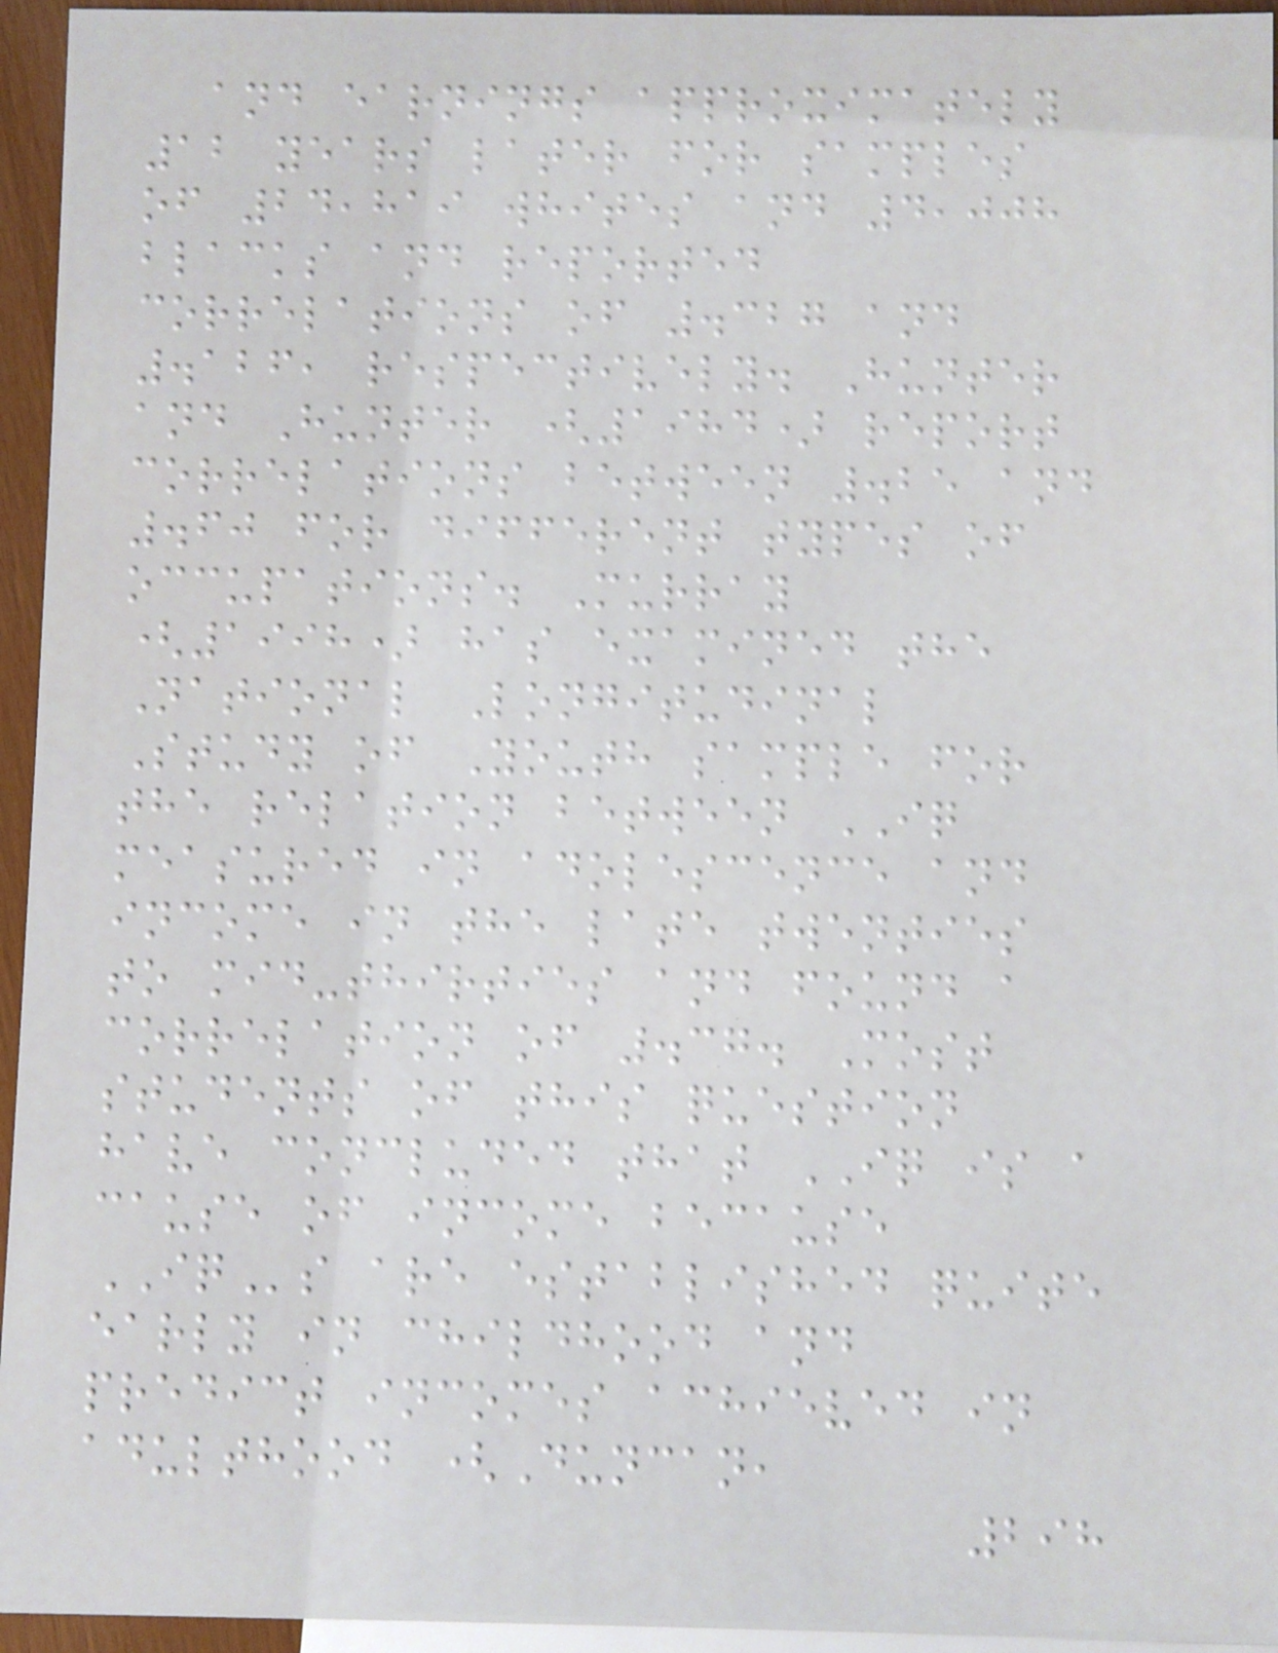and earnings approximately
12 years later for samples
of 24,819 whites and 4,008
blacks and reported
correlations of .327 and
.126, respectively. Hunter
and Hunter (1984) report
correlations between .25 and
.60 for different types of
occupations. Murray
(1998) has examined the
National Longitudinal
Study of Youth sample for
the relation between IQ
measured in adolescence and
income in the late twenties
to mid-thirties and found a
correlation of .37. Most
students of this question
have concluded that IQ is a
cause of income because
IQs are established quite
early in childhood and
predict incomes achieved in
adulthood (Duncan,
298
